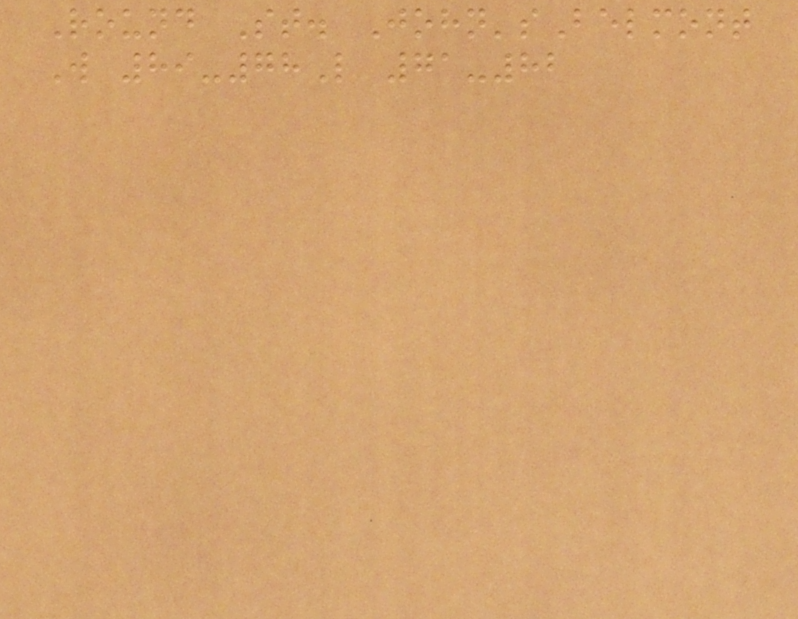Round St. John'sBelmont
W 89-78L 71-82
